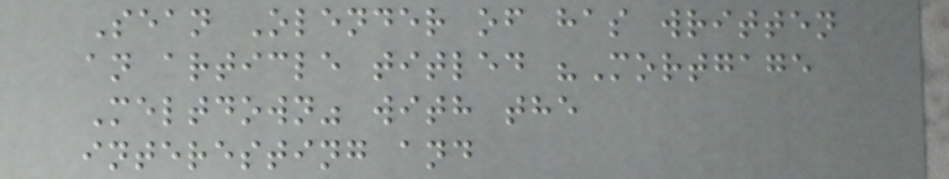Sean Olender of has written
an article titled "Mortgage
Meltdown" with the
interesting and
